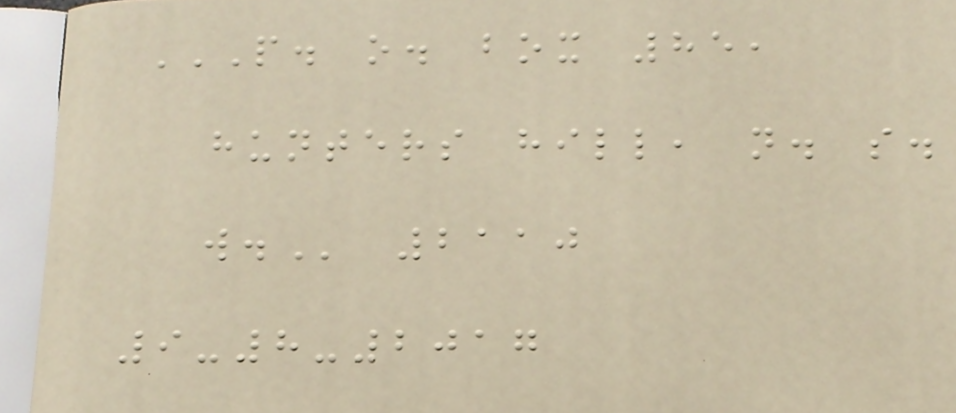P. O. BOX 85,
HUNTERS HILL, N. S.
W. 2110
9-8-2017
